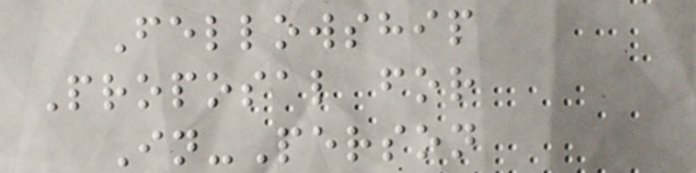Fellowship
Proposal for
In-Person
